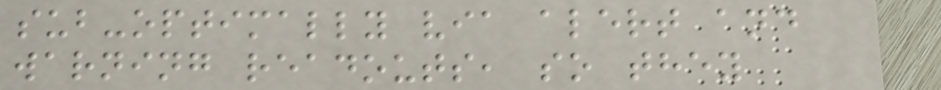sub-optimally via alert and
warning readouts, so they
